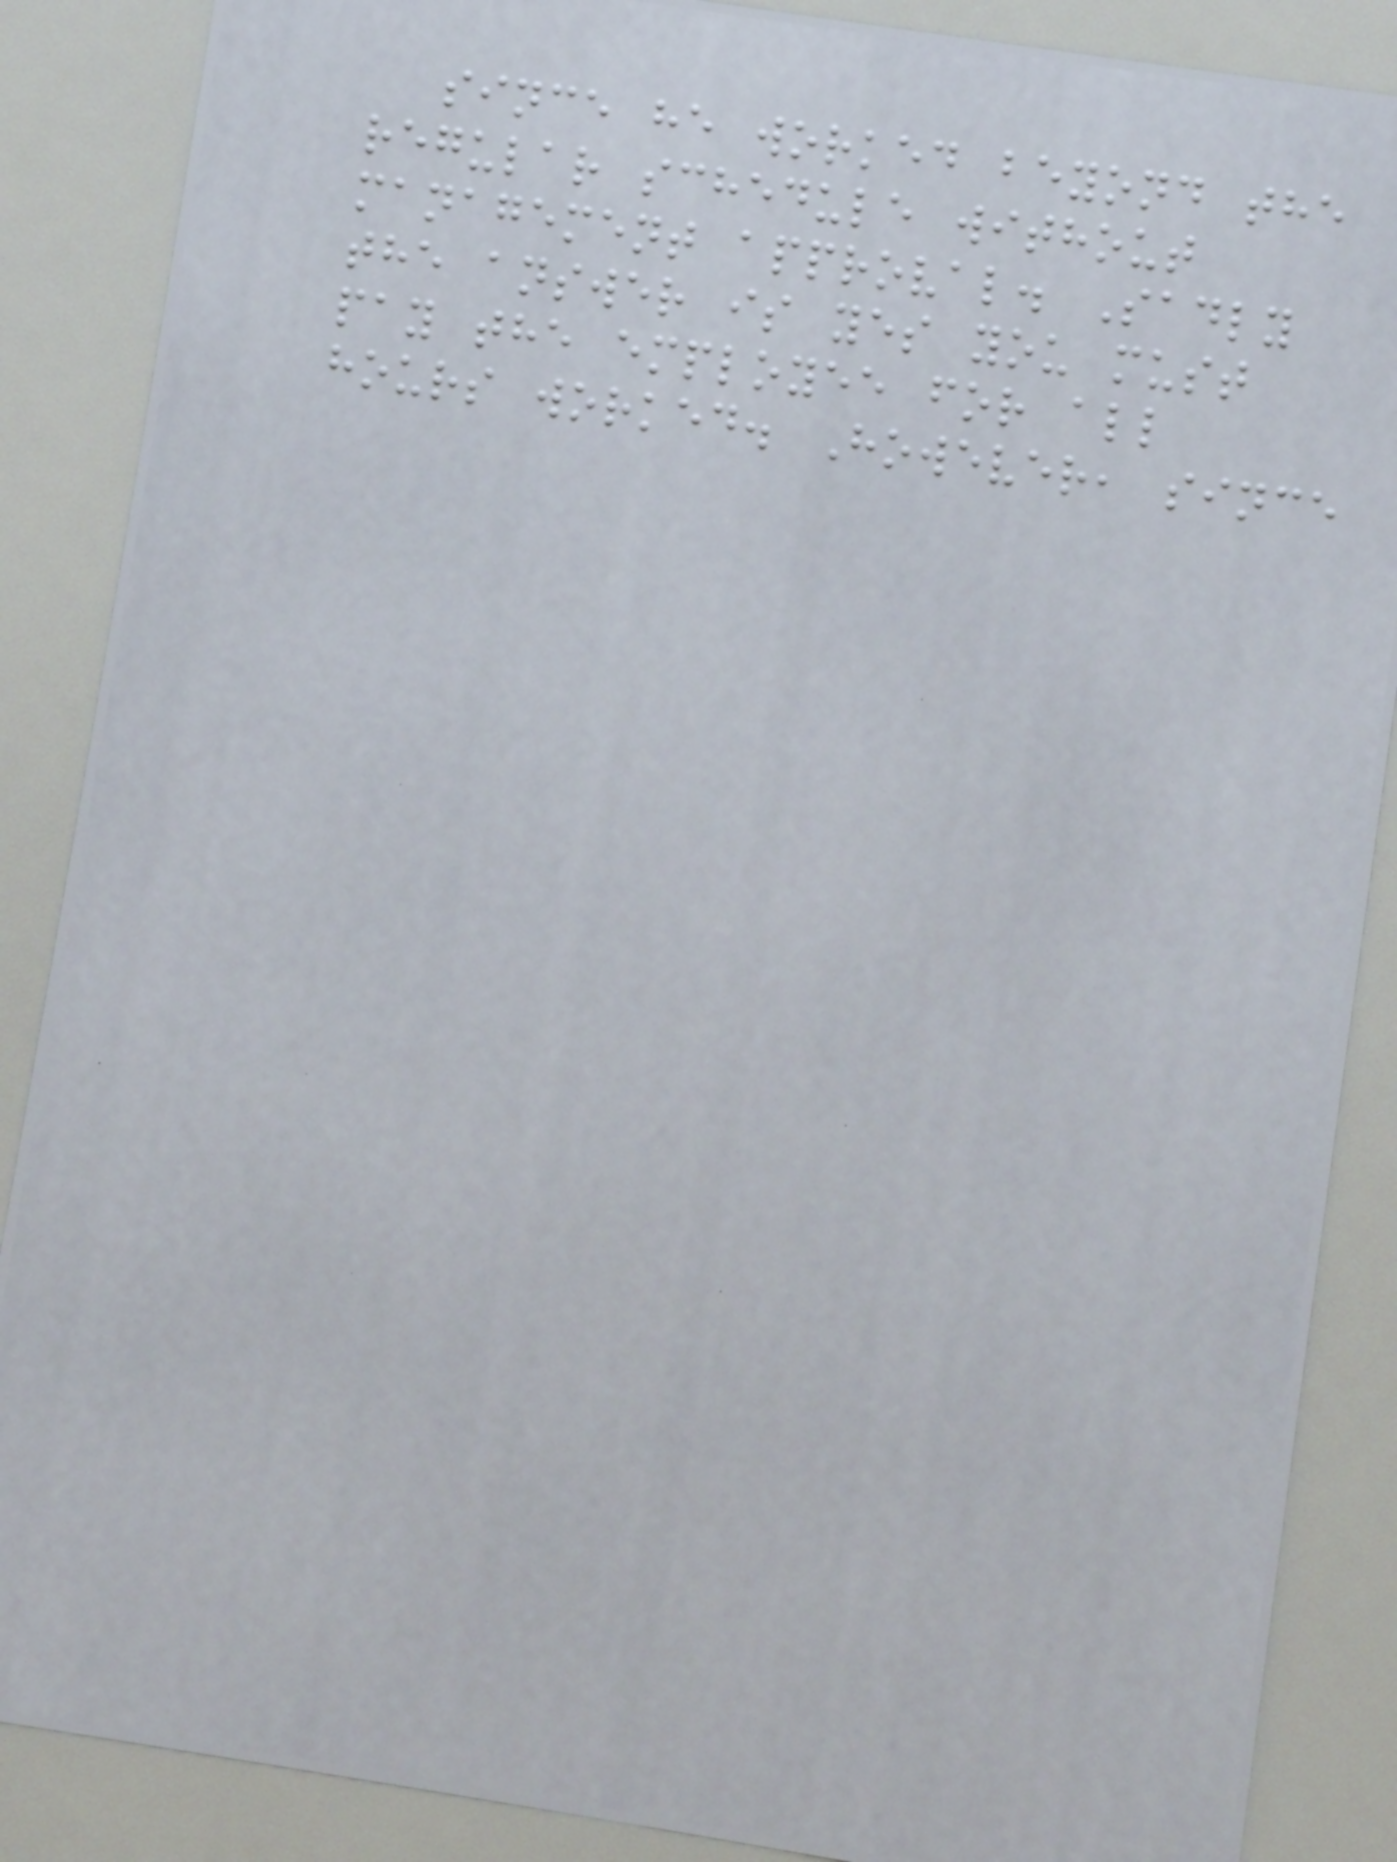since he worked beyond the
regular schedule without
management approval. Sadly
the answer is yes you must
pay the employee for all
hours worked. However, since
